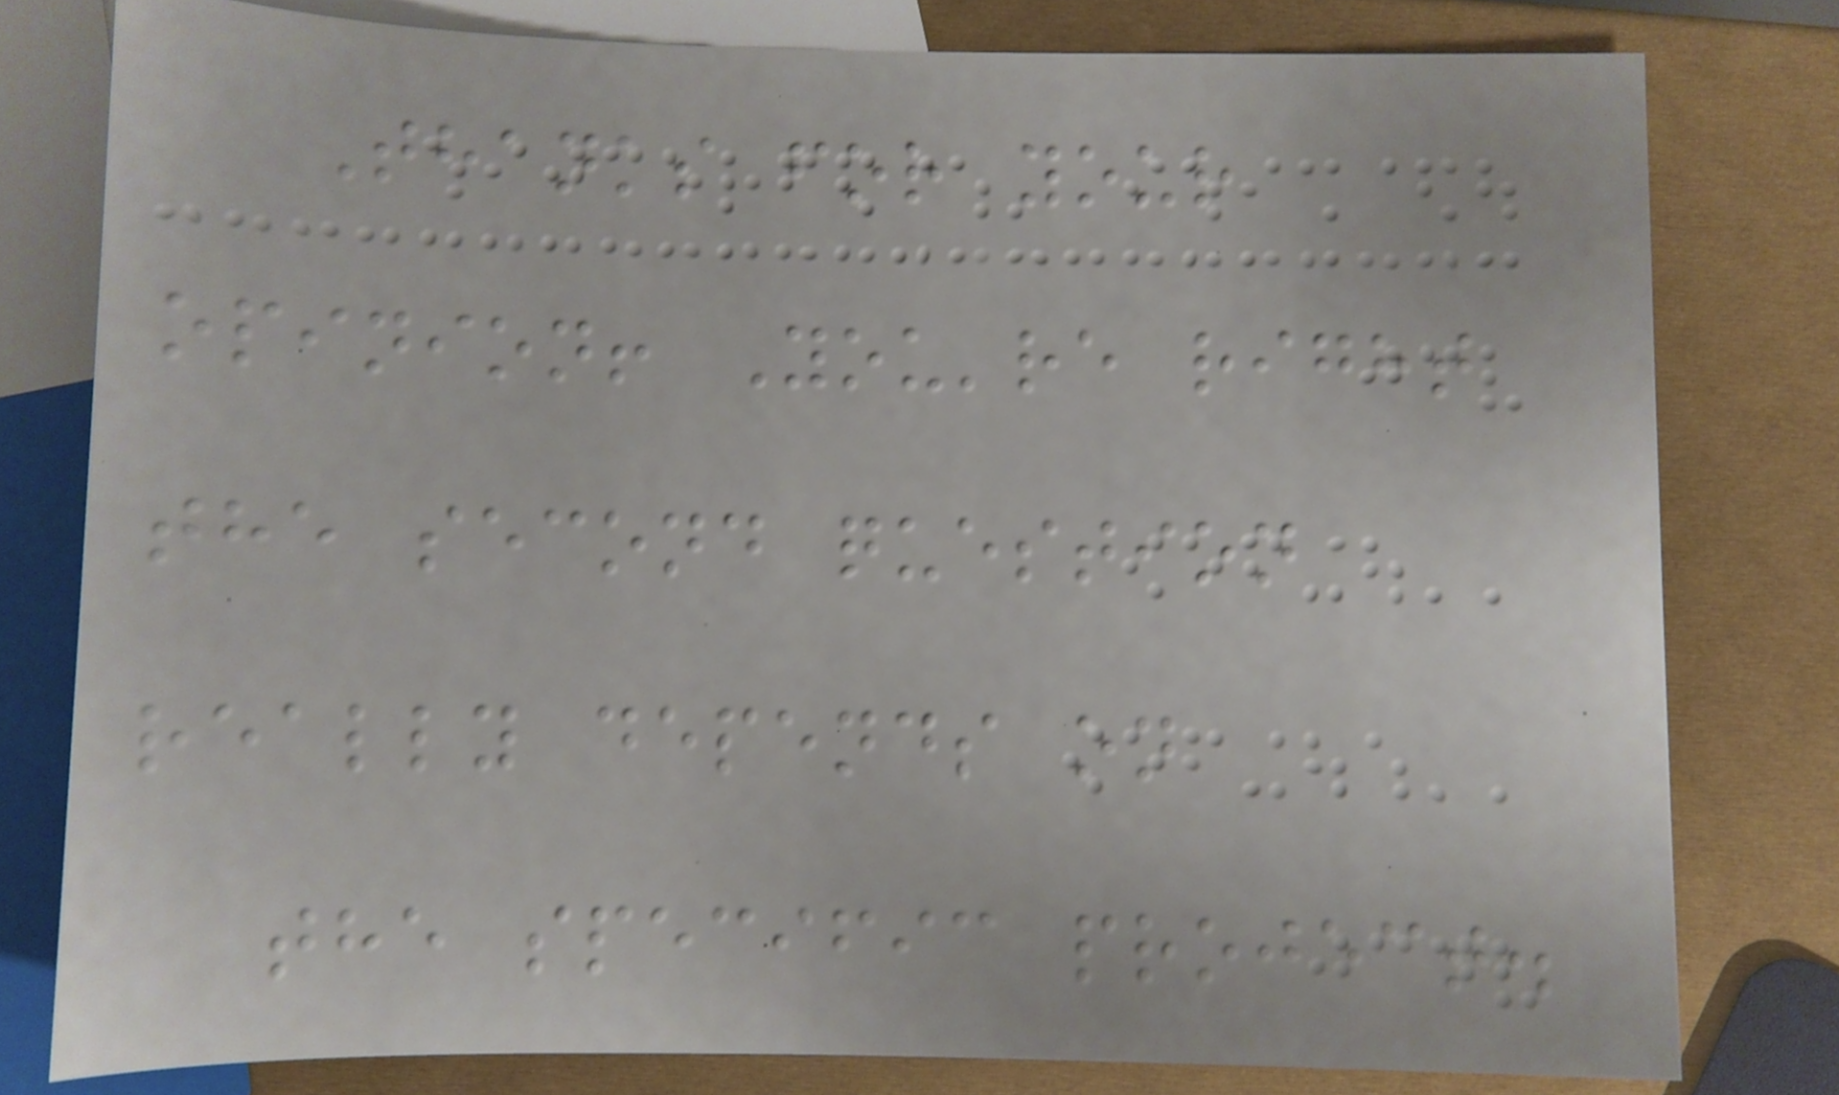Thanks for your
opinion! You're right
the second question
really depends on
the specific project.
